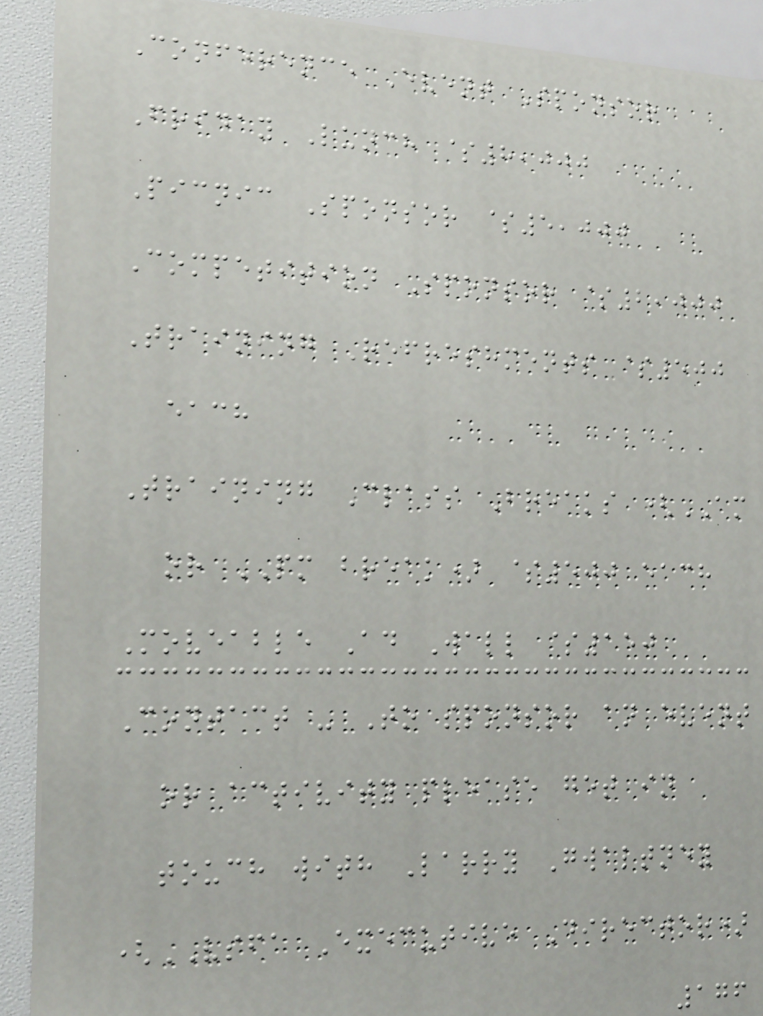Conference Event Sponsor
Friday Lunch $8,000
Picnic Sponsor $5,000
Competition Sponsor $2,000
Training Refreshments $500
each
Training Class Breaks (AM
or PM break) $500 each
Moveable Ad Wall $150
Contact - To sponsor an event
or activity please get in
touch with Larry Gwaltney
(VSFA Executive Director)
176
